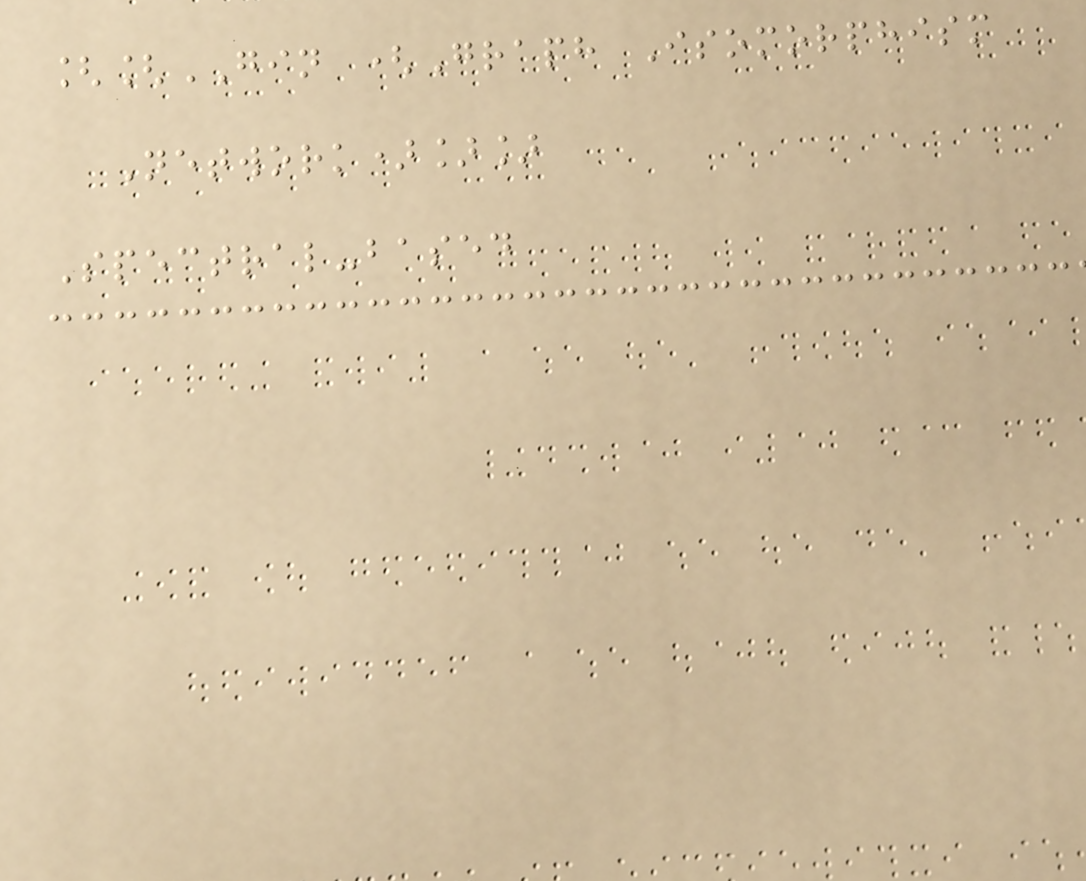[[GIN (Graph Isomorphism
Network)]]
Spectral-based
